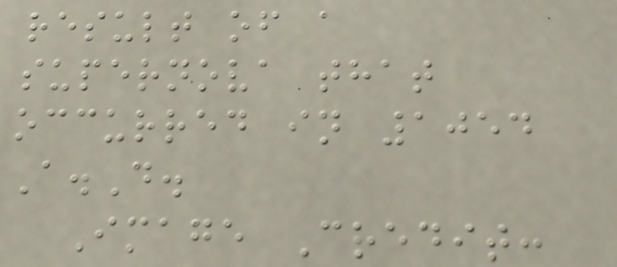result of a
supernova that
occurred in 1054
A.D.
Image Credit:
